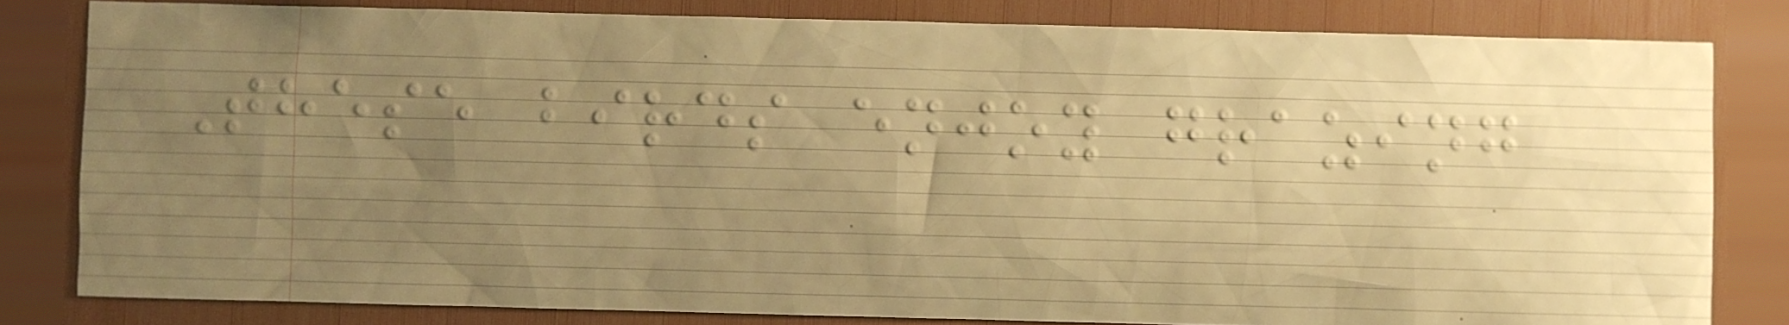These birds enjoy grazing
